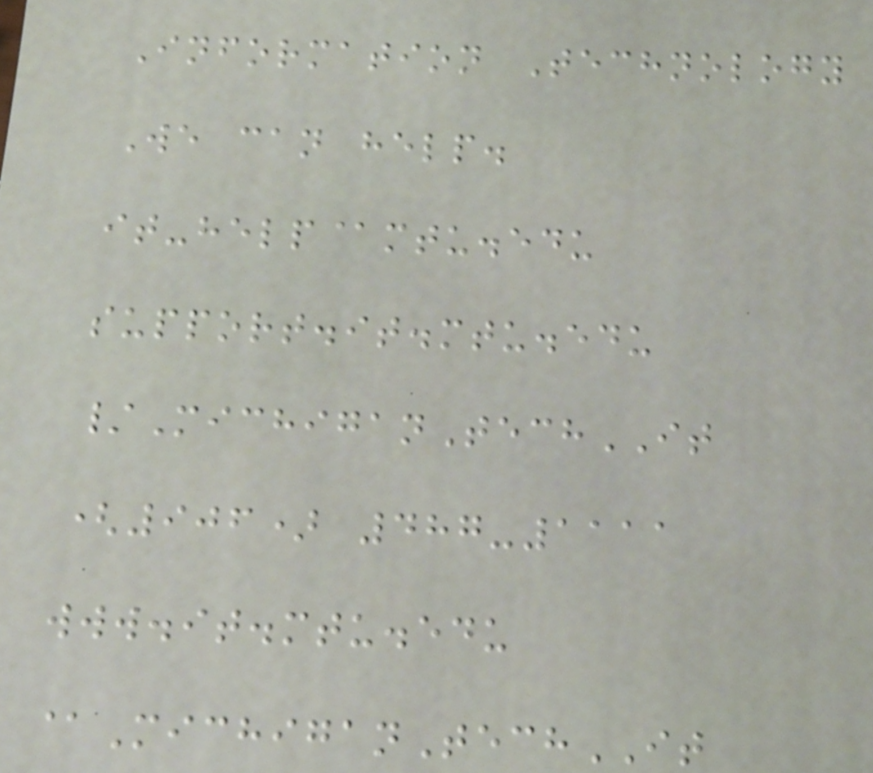Information Technology
We can help.
it-help@mtu.edu
support.it.mtu.edu
/MichiganTechIT
(906) 487-1111
www.it.mtu.edu
@MichiganTechIT
